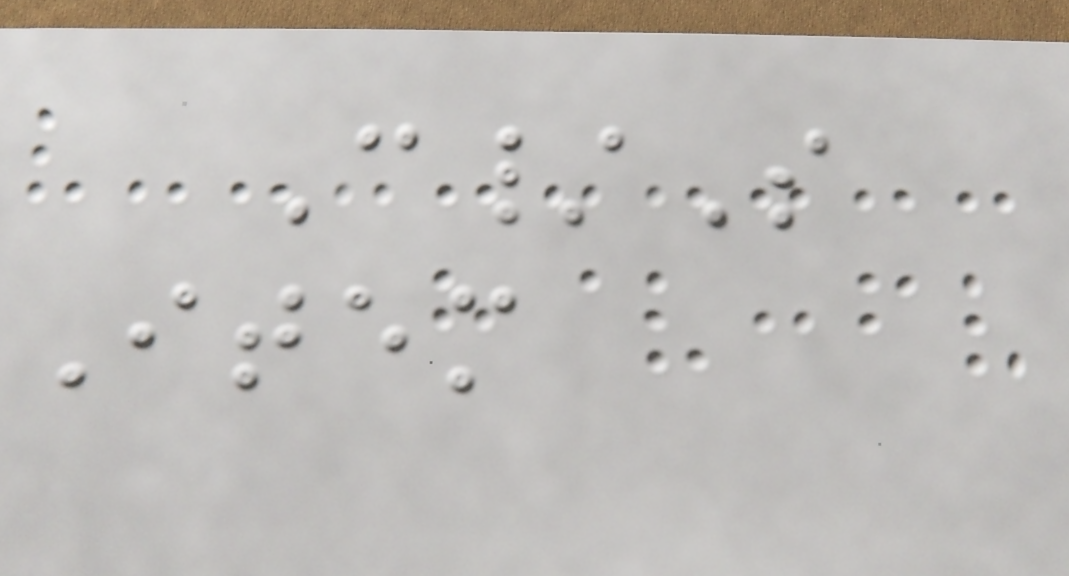C/S
Item
